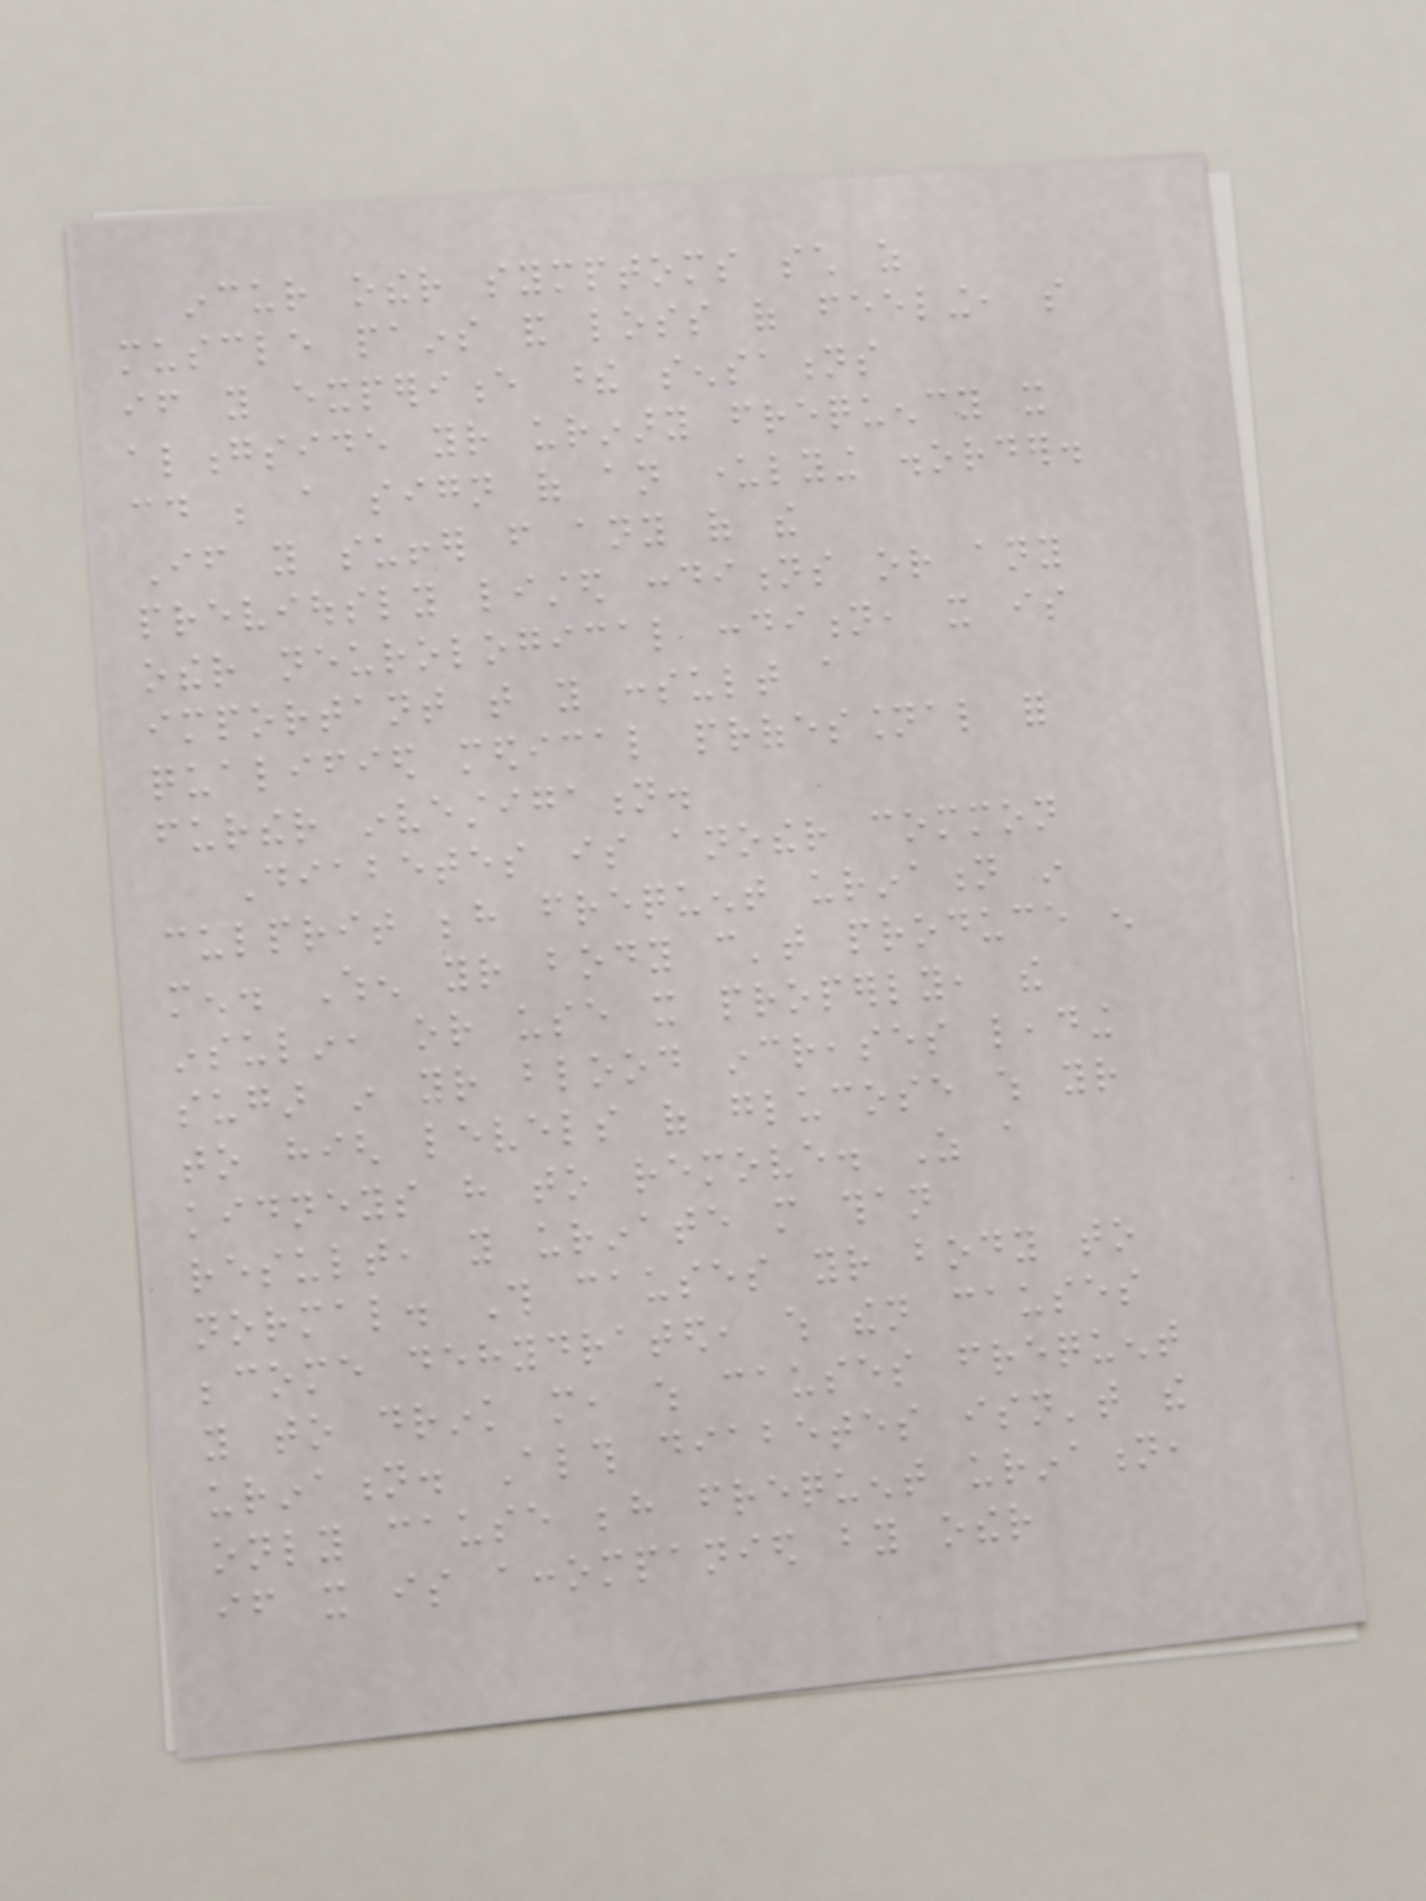incur other symptoms such as
muscle pains and loss of feeling, so
if you experience these sensations
alongside your urinary frequency it
could be a sign of an underlying disorder.
If you suffer from any of the
previously listed conditions or any
other neurological condition, it is
important that you consult a
qualified medical professional for
further investigation.
Diabetes is another common
culprit behind frequent urination in
men. When your body can't produce enough
insulin, or use it properly, the
sugar in your blood increases leading
to high levels of glucose which your
kidneys have to remove. As a
result, you urinate more than
normal. This causes your body to
become dehydrated, which then causes
you to drink more, which causes frequent
urination. Although diabetes isn't the
only cause behind frequent urination,
if it is accompanied by other
